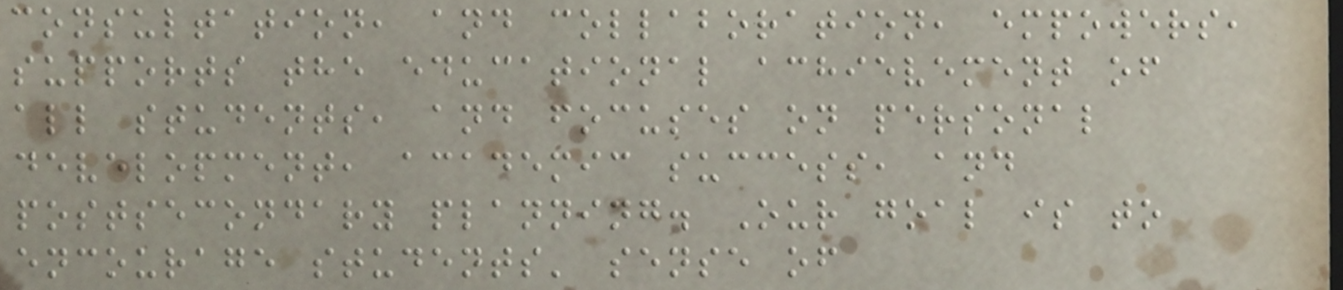consultation, and collaboration, empowers,
supports the educational achievement of
all students, and focuses on personal
development, academic success, and
postsecondary planning. Our goal is to
encourage students' sense of
